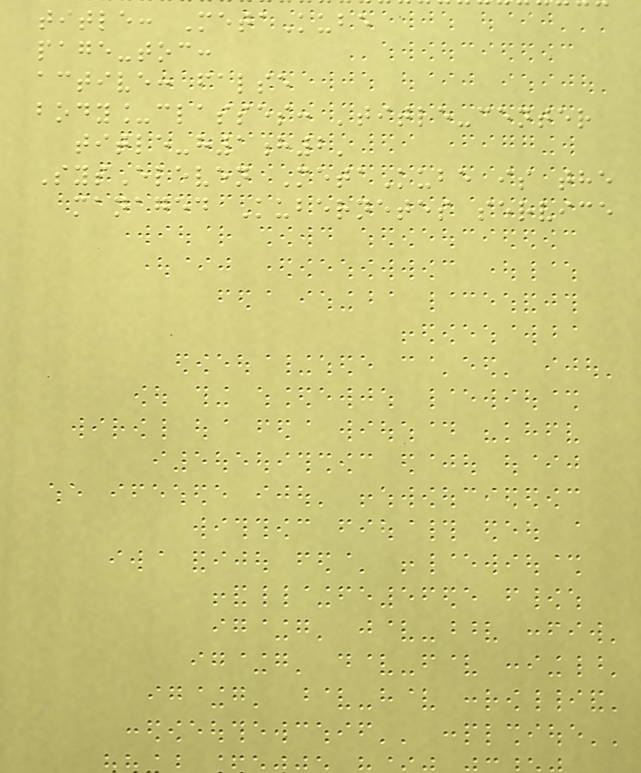title: MetaKube
page-toc:
active: false
body_classes: 'title-center
title-h1h2'
SysEleven MetaKube is the
managed Kubernetes service
